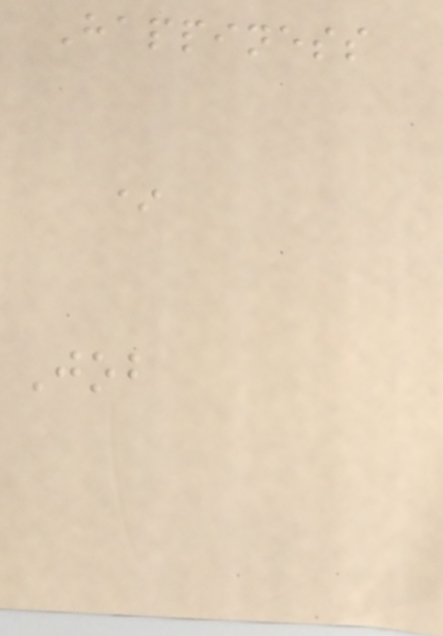Happiness
*
Job
